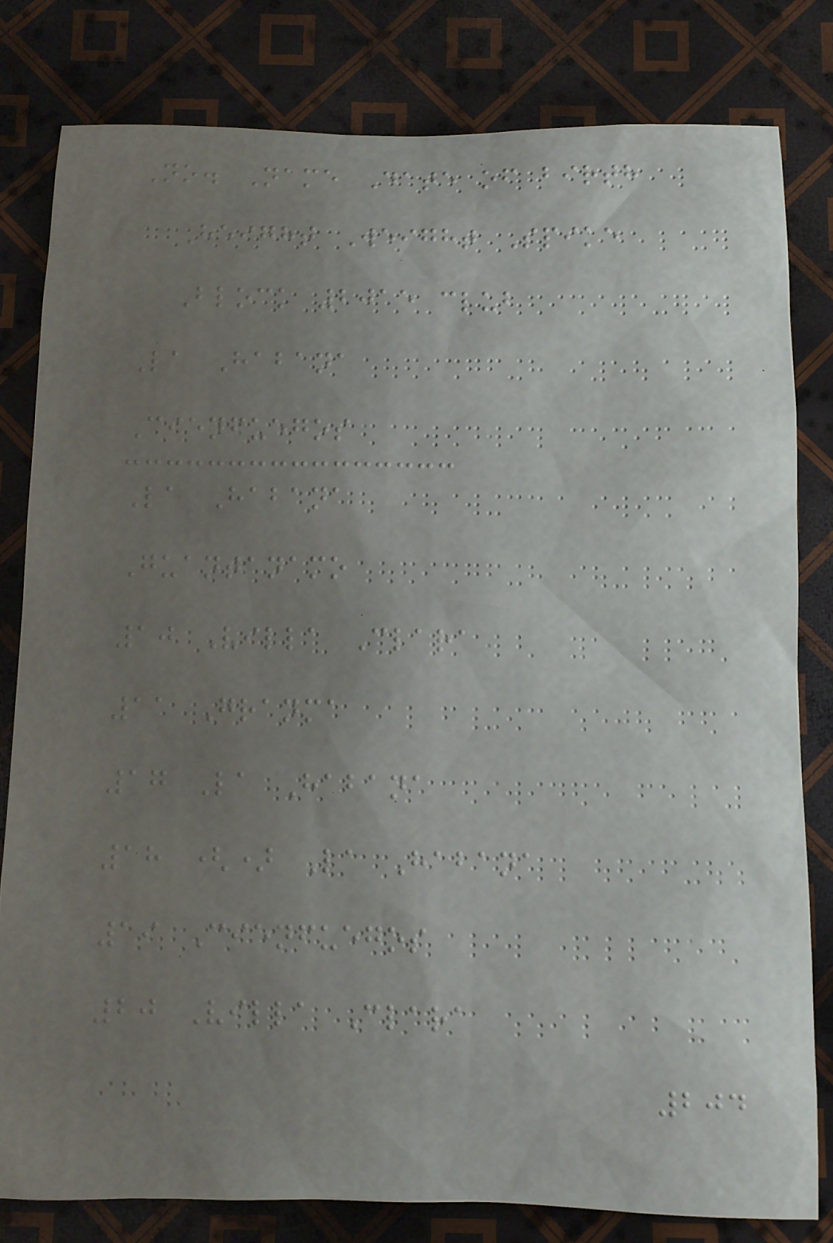No. Name Date of birth
Height Weight Spike
Block 2015 club
La Habana
Cienfuegos
La Habana
Guantanamo
10 Villa Clara
11 Granma
17 La Habana
18 () La Habana
19 Cienfuegos
20 Villa Clara
204
